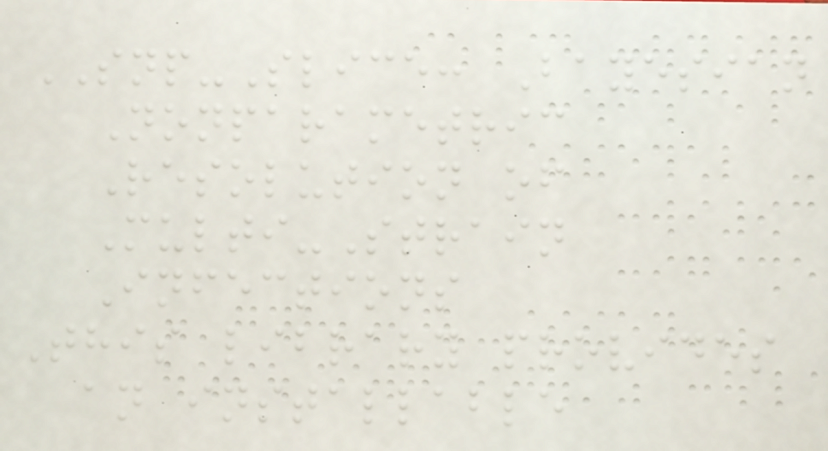SNP-Slice: Bayesian
Nonparametric
Resolution of
Multi-Strain
Infections
This library provides
an installable
